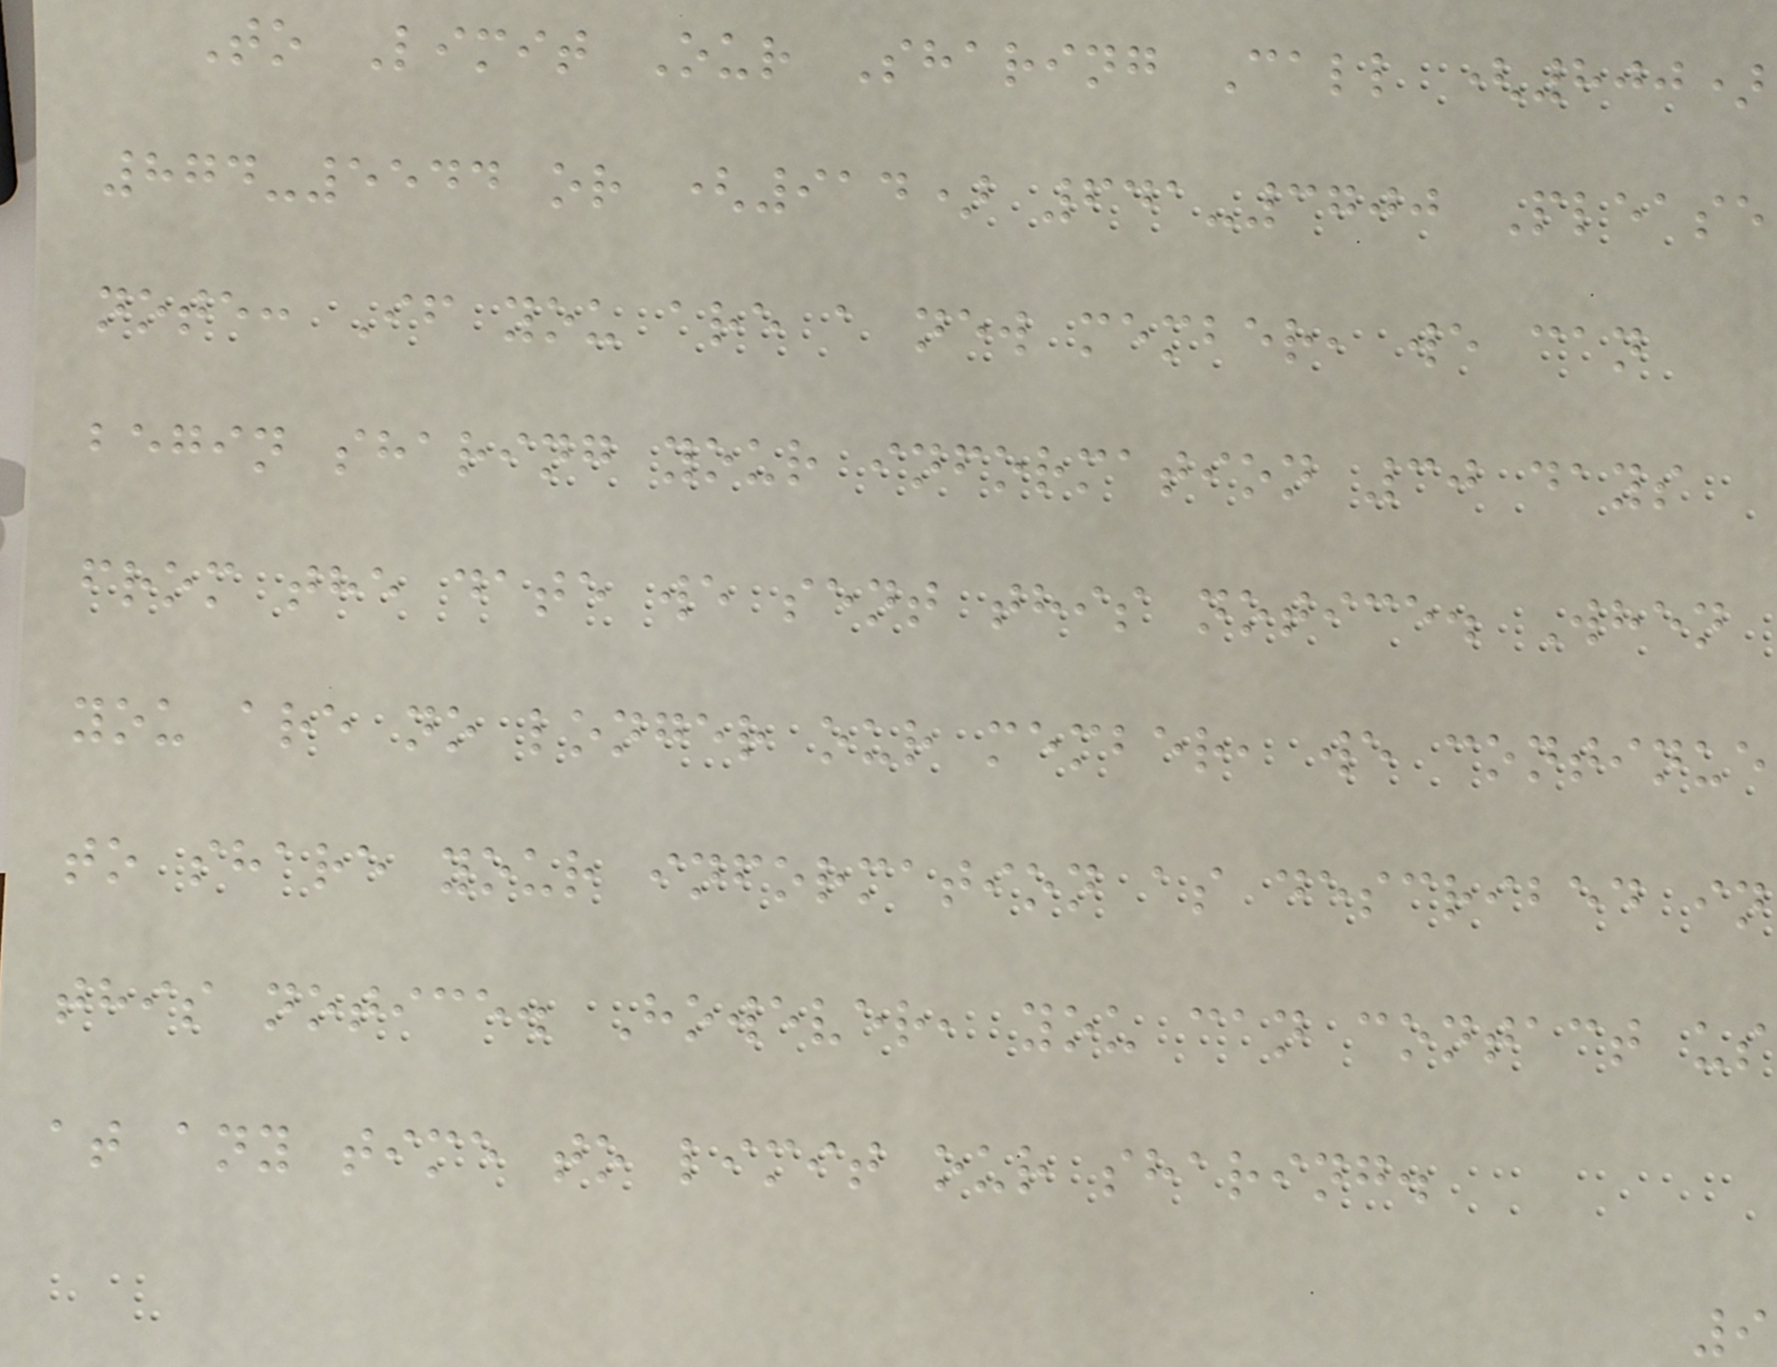To Limit Our Sharing Call (800)
874-5544 or (914) 641-3700 Please
note: If you are a new member, we can
begin sharing your information 30 days
from the date we sent this notice. When
you are no longer our member, we continue
to share your information as described in
this notice. However, you can contact us
at any time to limit our sharing.
9
